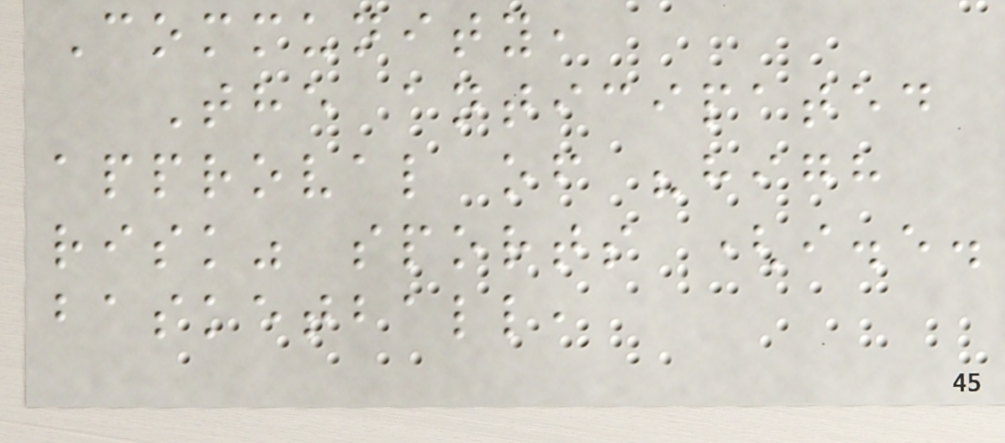Community,
The anticipated
approval of "high
risk" sports (i.e.
basketball,
